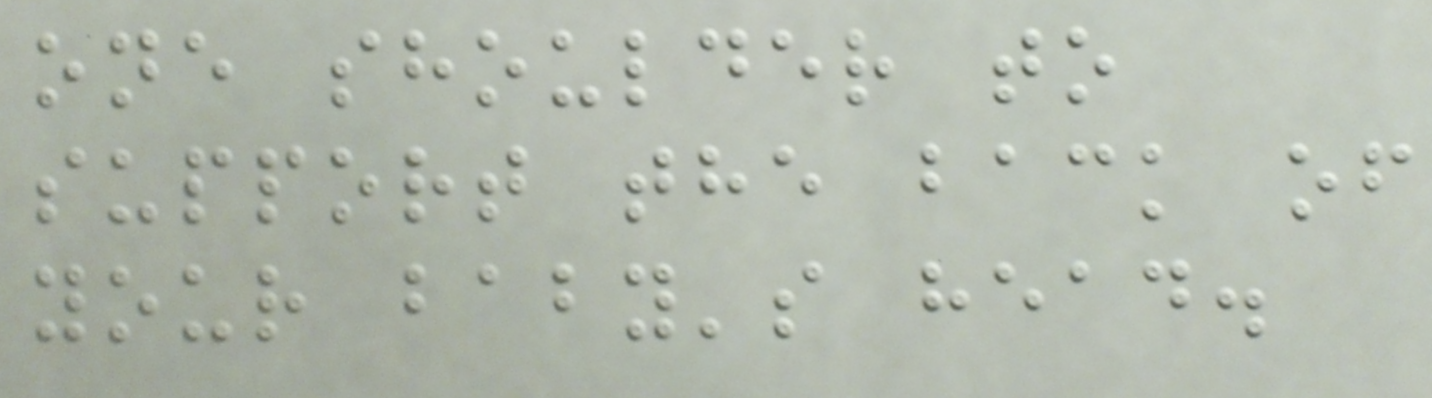one shoulder to
support the back of
your baby's head.
